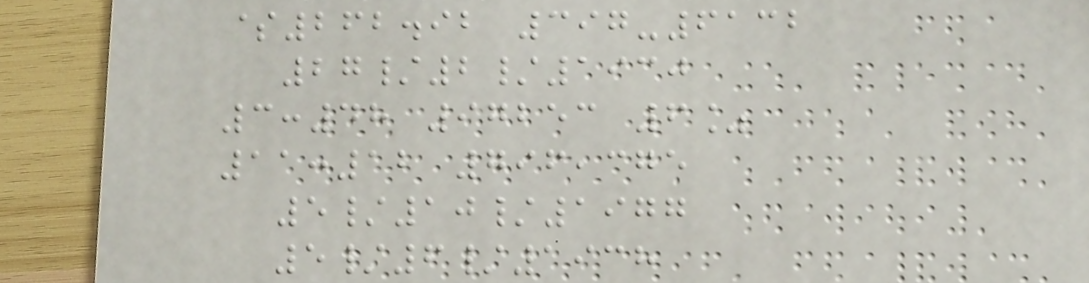$262.92 397-6132
27/2/1930
3:48 97253 6%
11:12 796,375
5/10/1977
5/6/1938
